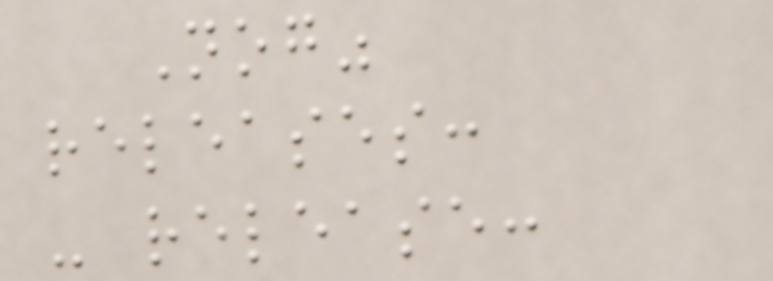Nog"
releases:
- release:
